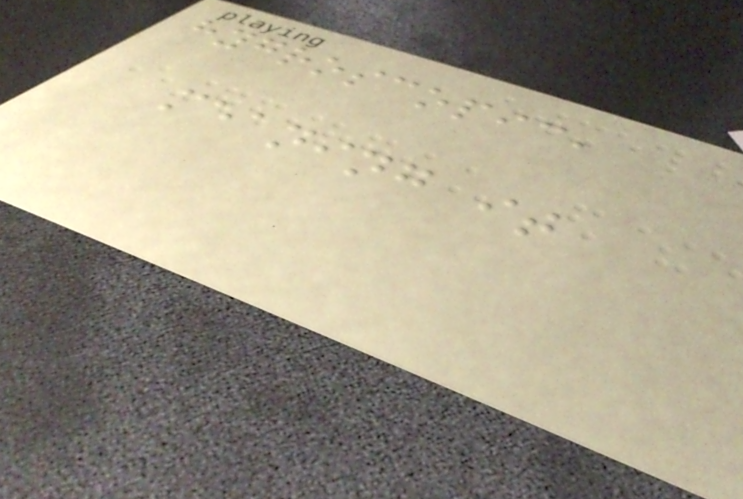hygroscopic,
meaning it
